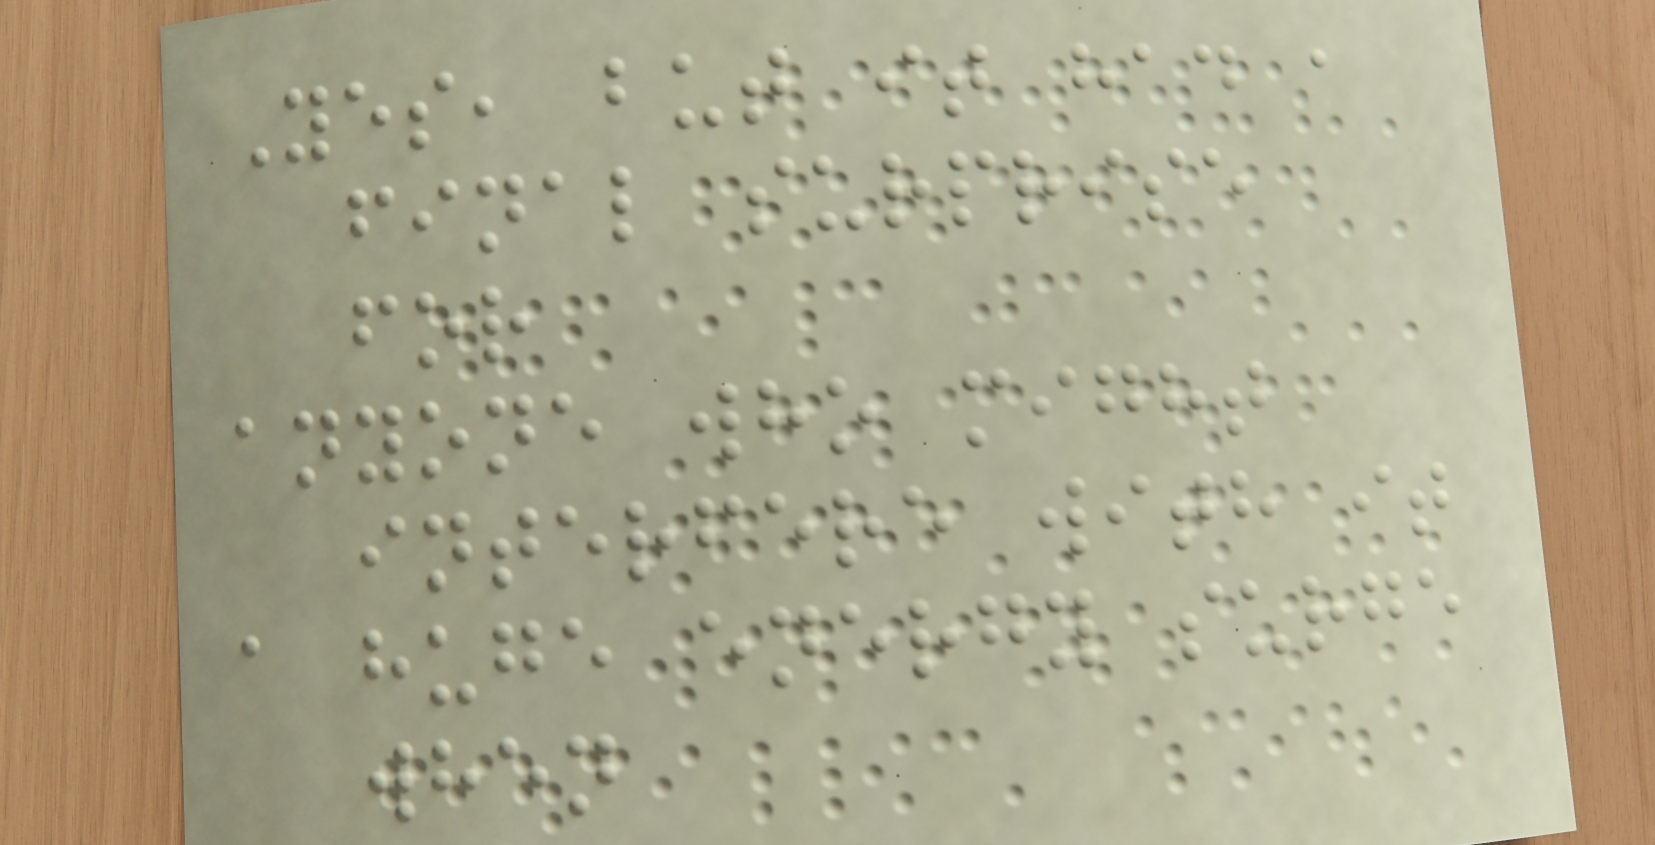Yes, but it had a
final surprise
for
anyone who might
interfere with it
a huge energy surge
when
